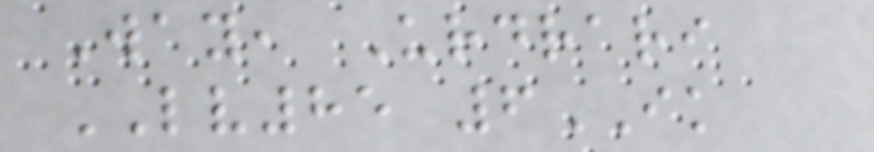Way, Urdrari
LV85 6IK
